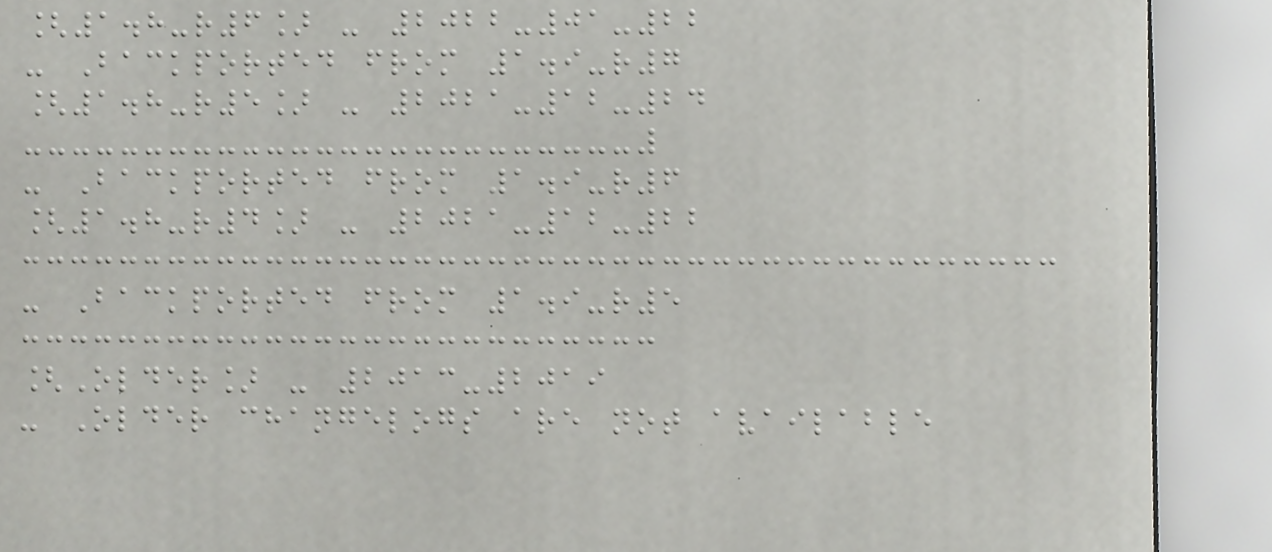[1.8-r6] - 2022-01-22
- Backported from 1.9-r7
[1.8-r5] - 2021-12-24
- Backported from 1.9-r6
[1.8-r4] - 2021-12-22
- Backported from 1.9-r5
[Older] - 2013-2019
- Older changelogs are not available
